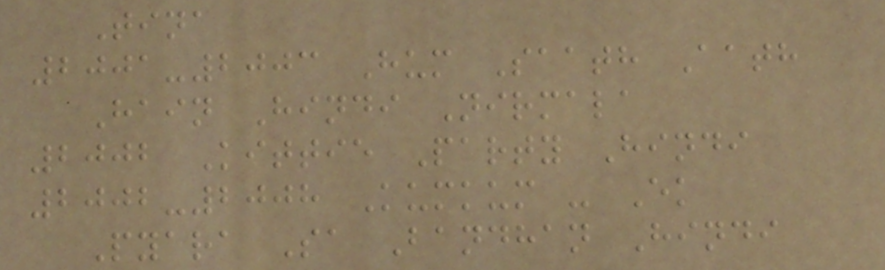Tina
2001-2003 Hum Saath Aath
Hain Hindi Nirmala
2002 Kittie Party Hindi
2002-2008 Kumkum - Ek
Pyara Sa Bandhan Hindi
